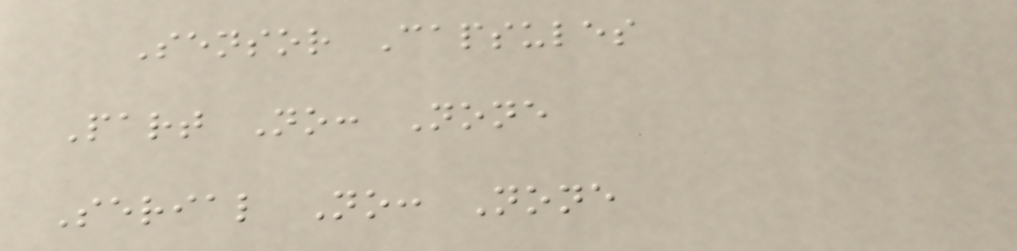Sensor Capsules
Part No: None
Serial No: None
